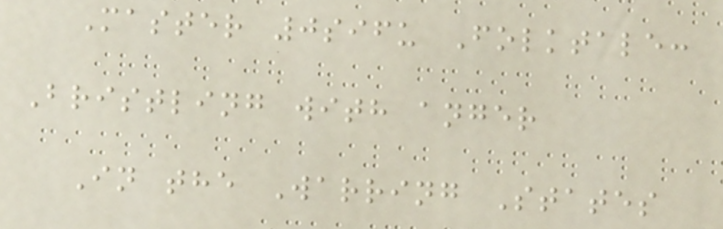Master 0sifu Folktale:
Bristling with anger
In the Warring States
